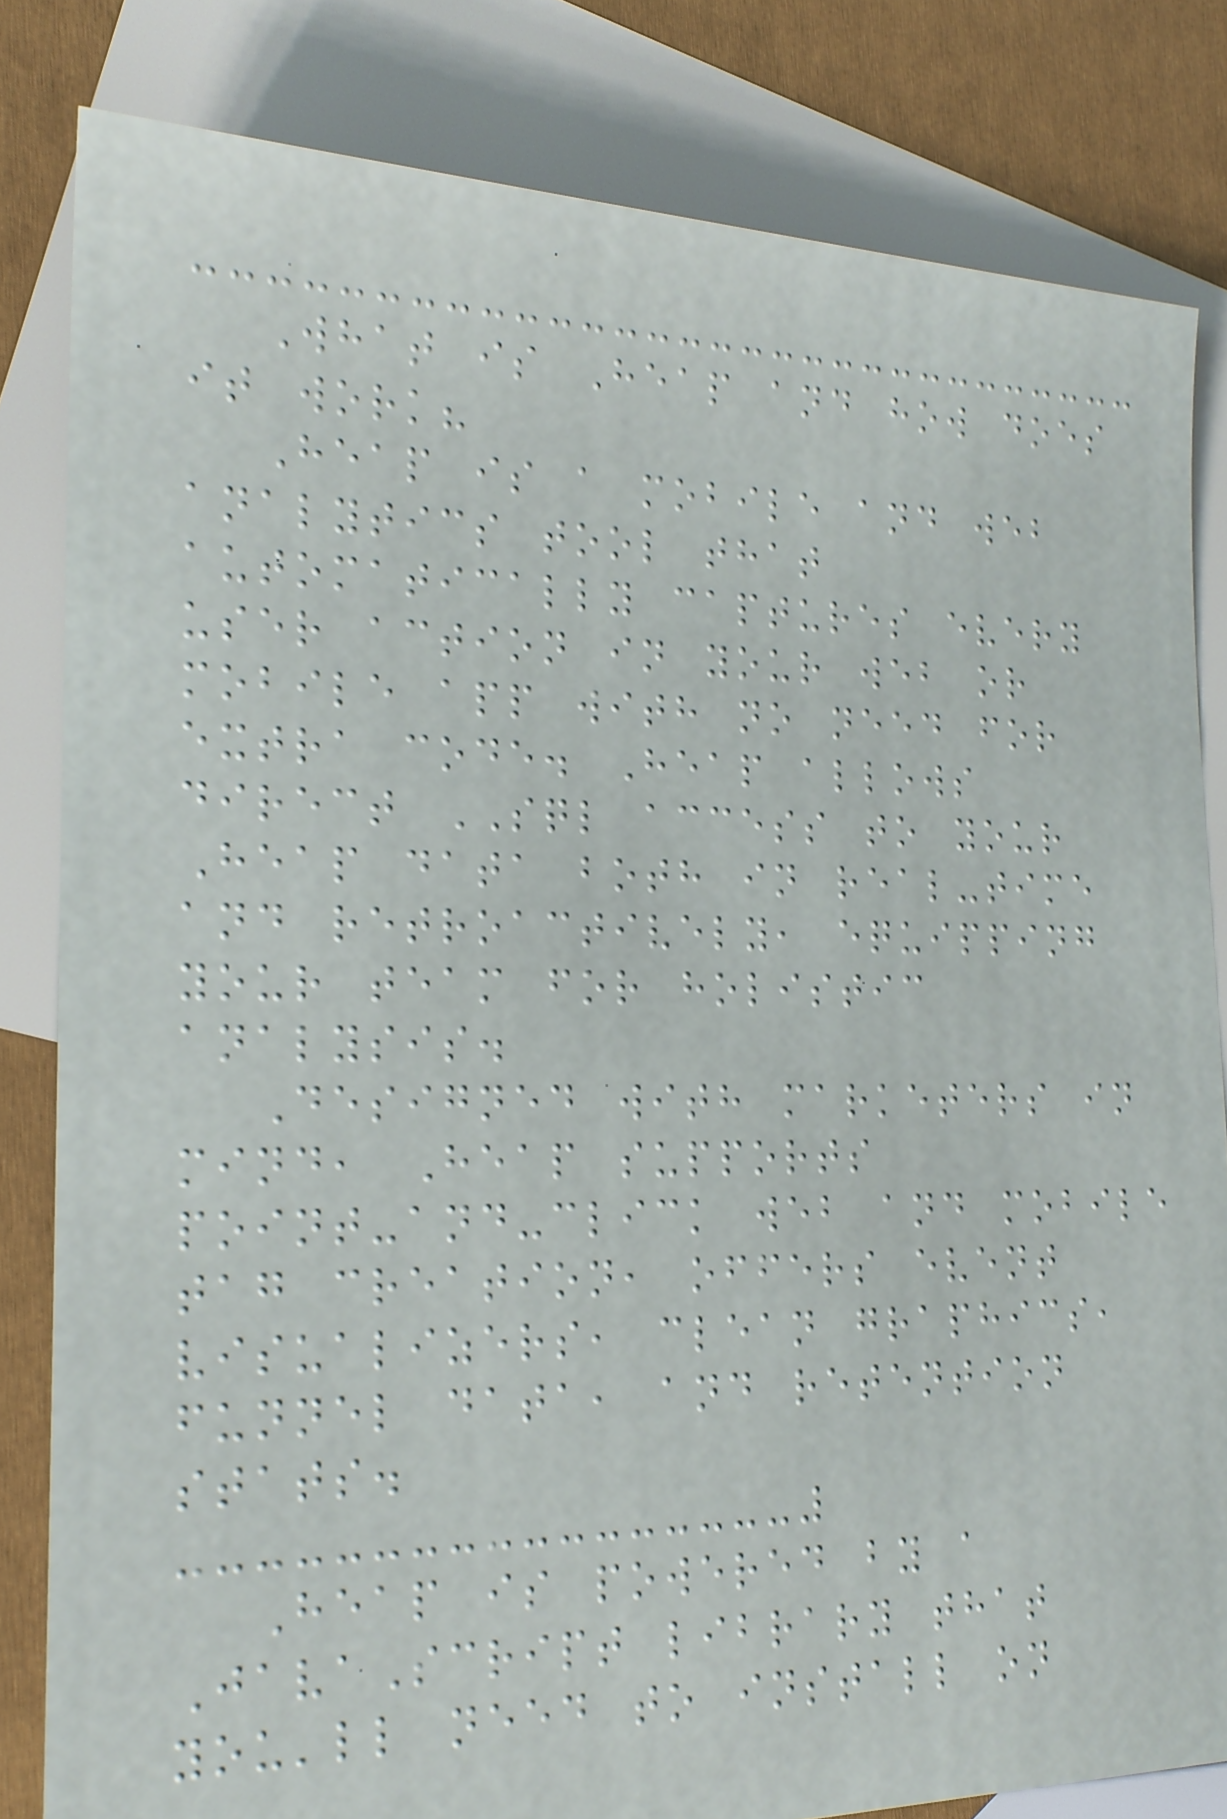What is Heap and how does
it work?
Heap is a mobile and web
analytics tool that
automatically captures every
user action in your web or
mobile app with no need for
extra code. Heap allows
direct SQL access to your
Heap data both in real-time
and retroactively, equipping
your team for holistic
analysis.
Designed with marketers in
mind, Heap supports
point-and-click web and mobile
tag creation, offers event
visualizers, clean graphics,
funnel data, and retention
stats.
Heap is powered by a
JavaScript library that
you'll need to install on
